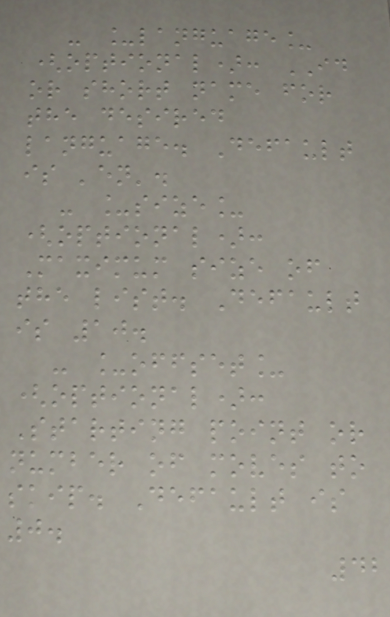- _language_
(optional): ID
or short name for
the desired
language. Default
is 'en'.
- _size_
(optional):
Maximum size of
the list. Default
is 10.
- _offset_
(optional):
Starting point or
number of moves to
skip. Default is
0.
42
